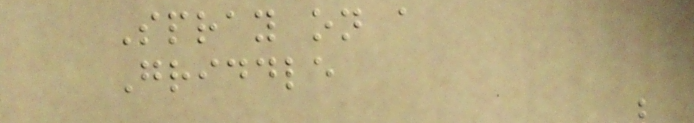Spray on a
Griddle
